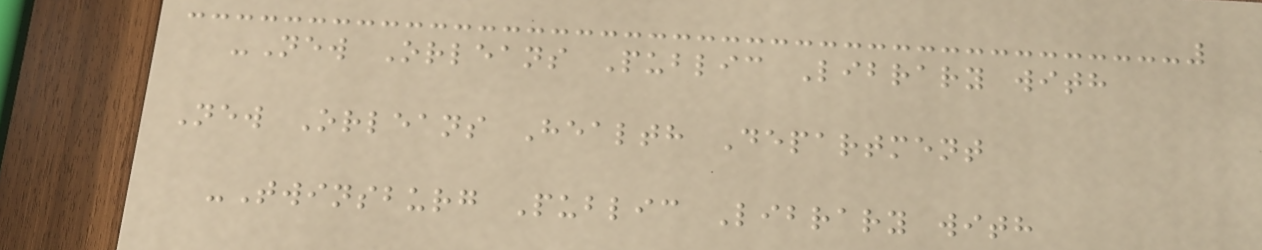-New Orleans Public Library with
New Orleans Health Department
-Twinsburg Public Library with
